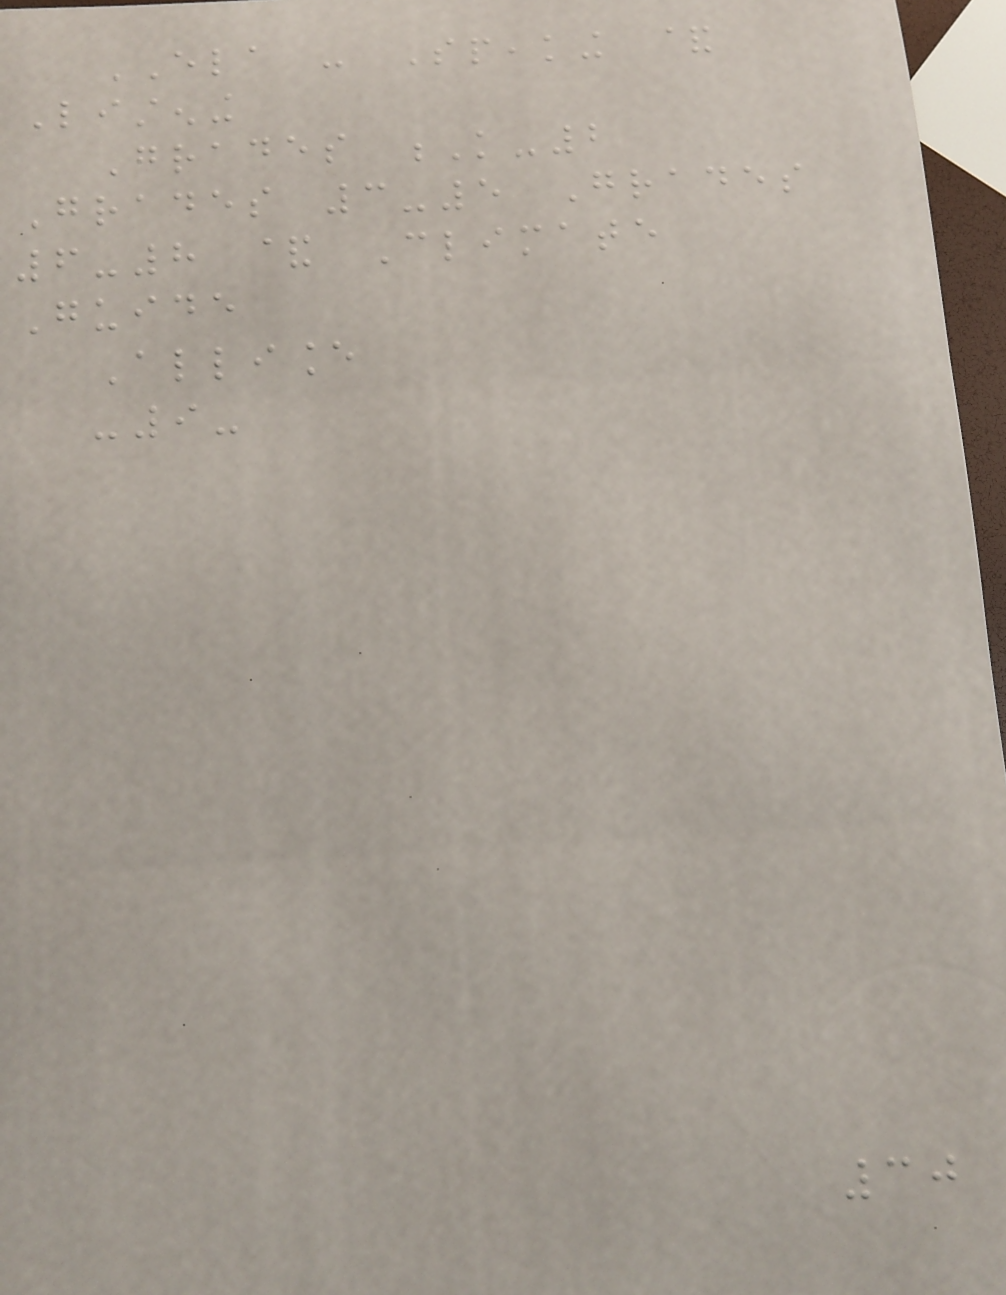ELA - Speaking &
Listening
Grades K-2
Grades 3-5 Grades
6-8 & Climate
Guide
Alliance
-9-
30
